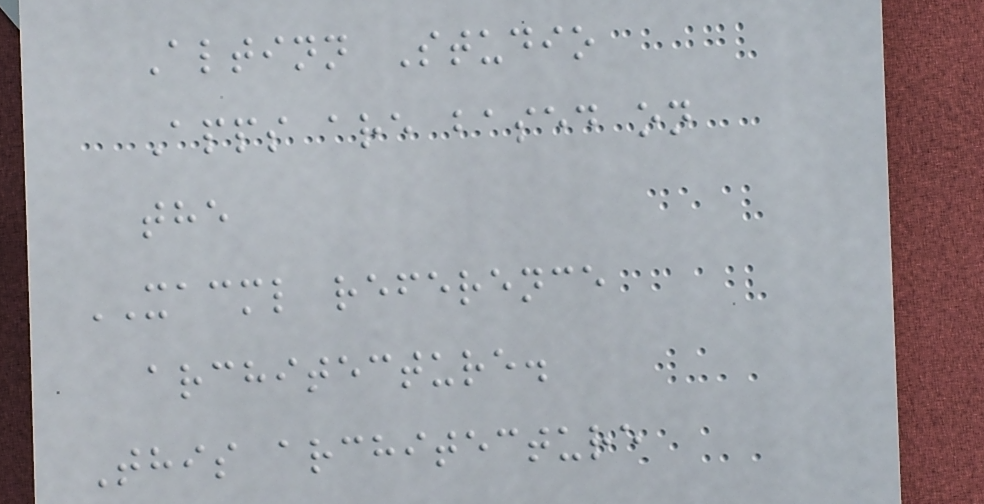Altinn Studio
Apps are based on
the
XACML reference
architecture.
This architecture
